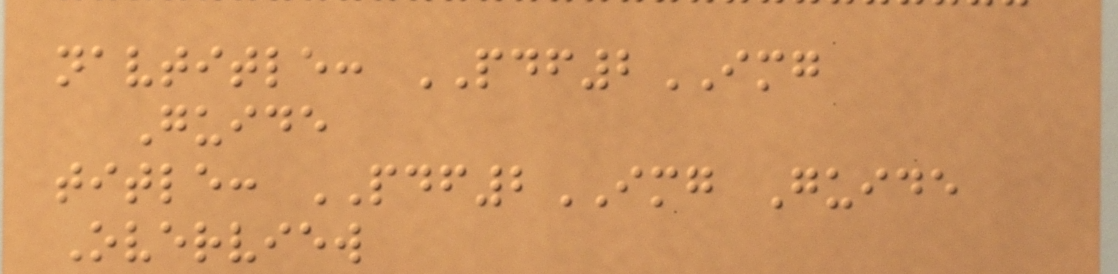navtitle: PDF2IMG
Guide
title: PDF2IMG Guide
Overview
